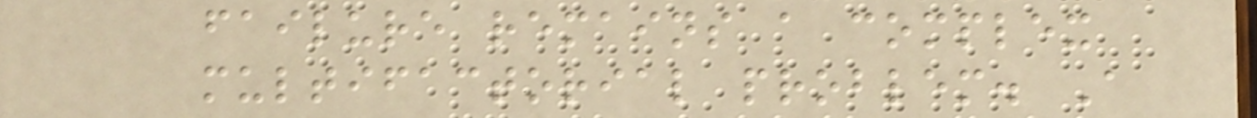failure remains a complex
multifactorial problem. A
